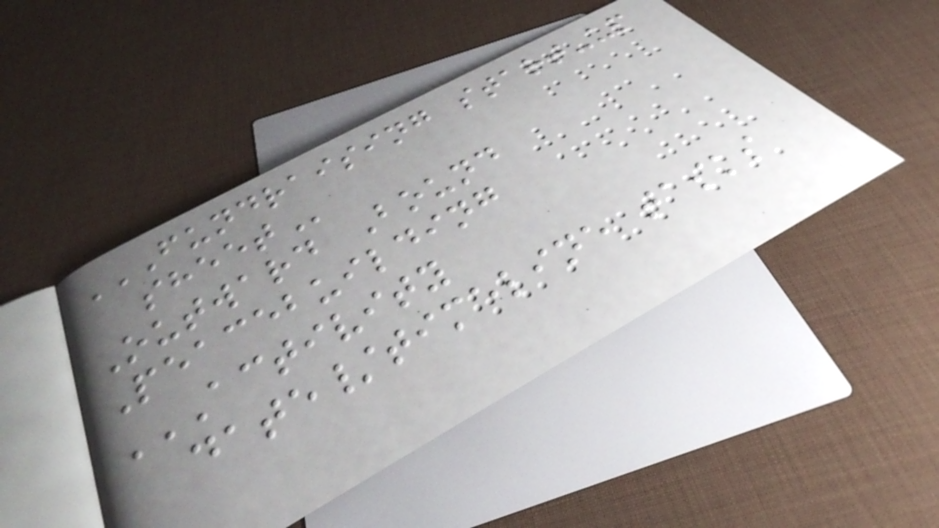FUNDRAISING START-UP
SHEET
Outward Bound
Peacebuilding
ACTIVITY
DATE/TIMELINE TASKS
